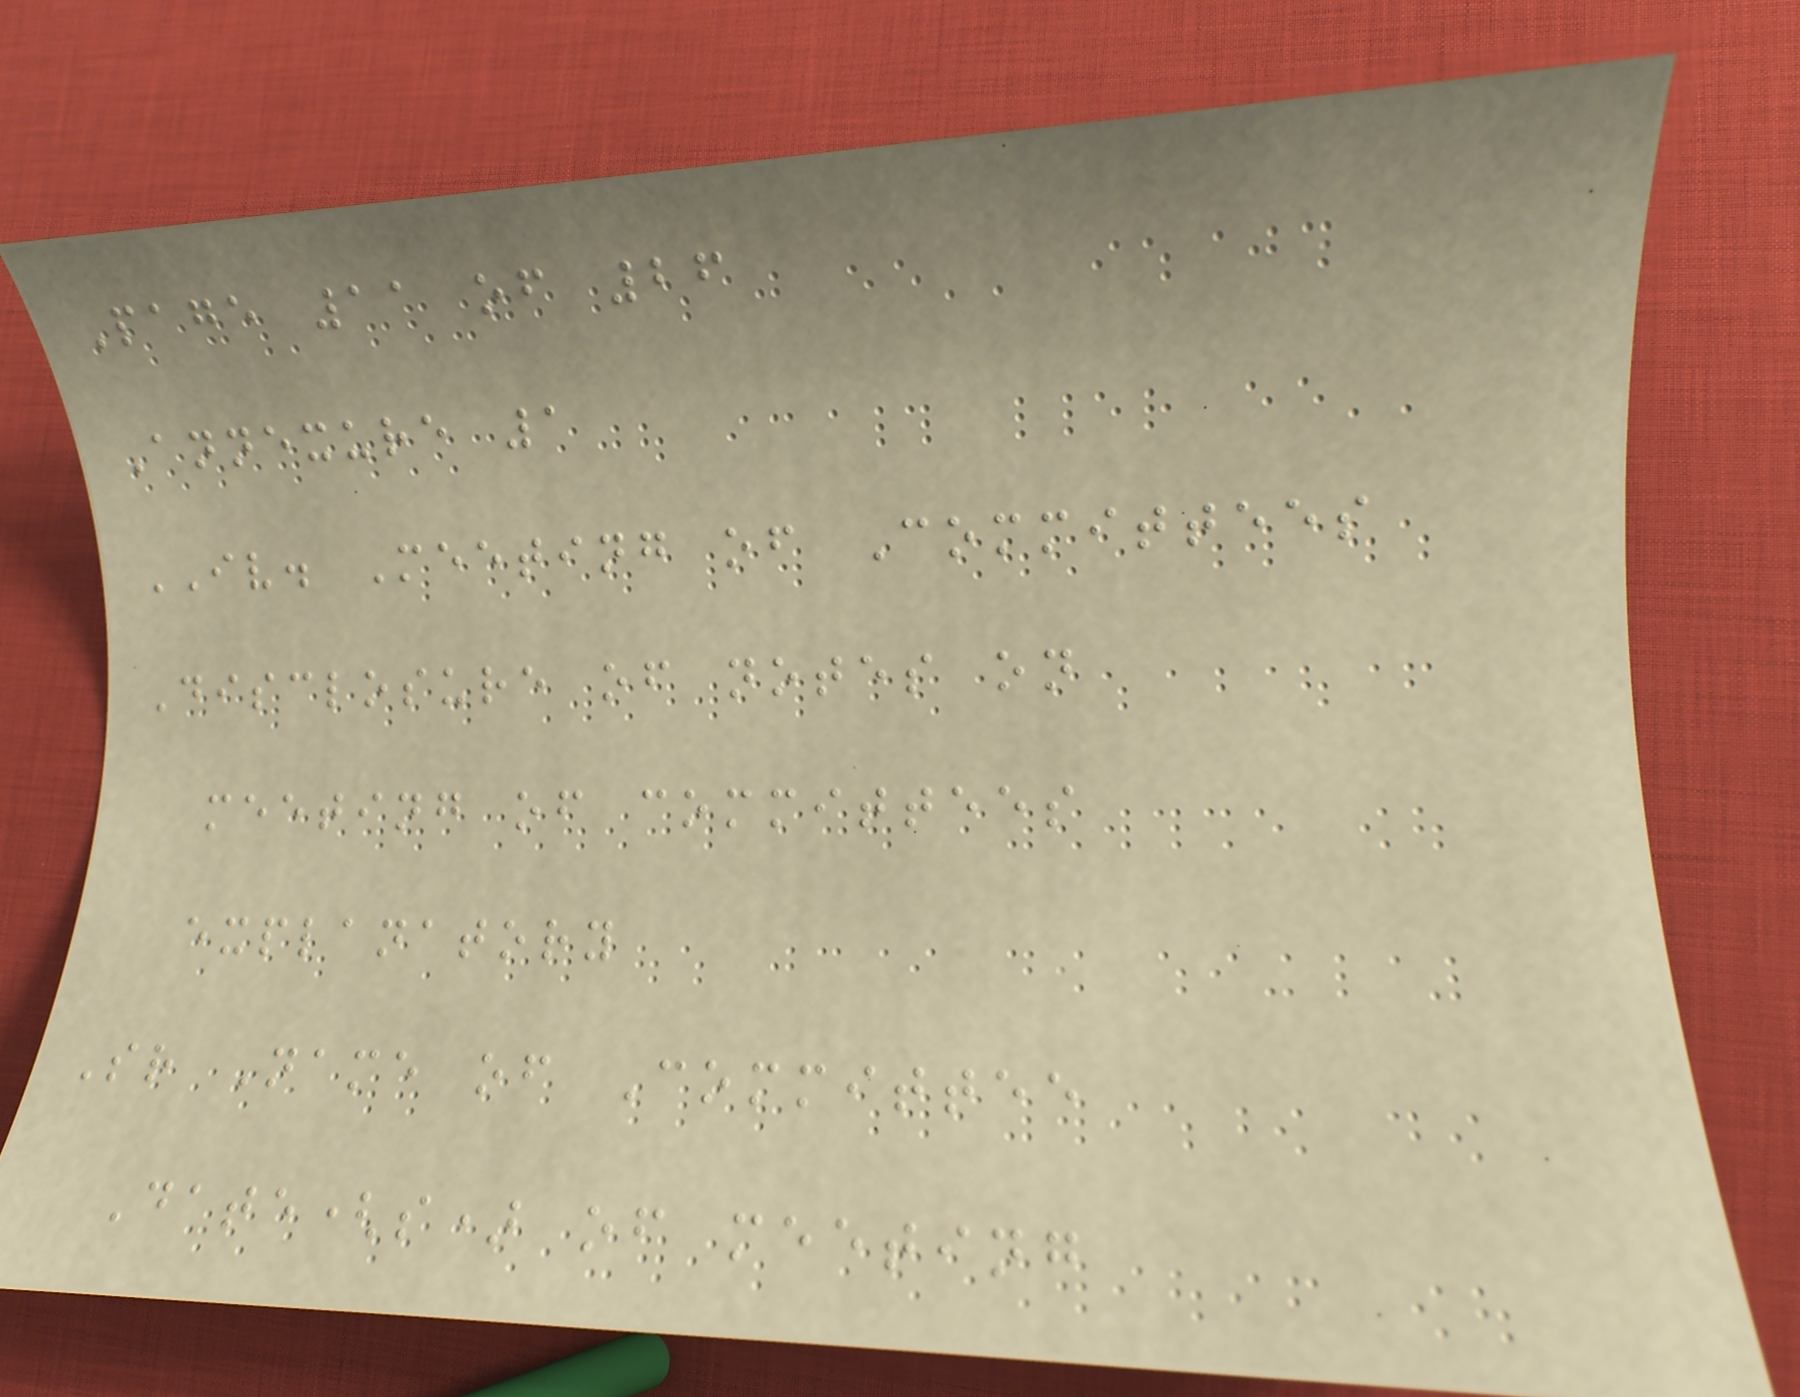Page 11 of 26
Annexure 1
IV. Meeting of Committees
Disclosure of notes on
meeting of committees
explanatory
Sr Name of Committee
Date(s) of meeting
